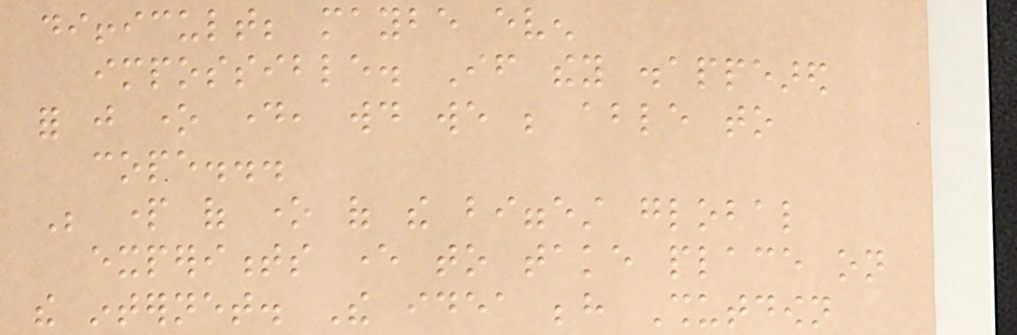difficult; maybe even
impossible. If they disappeared
for just one day, would we be able to
cope...
Be part of one of the biggest global
experiments ever to take place on
the internet. The idea behind Shutdown
